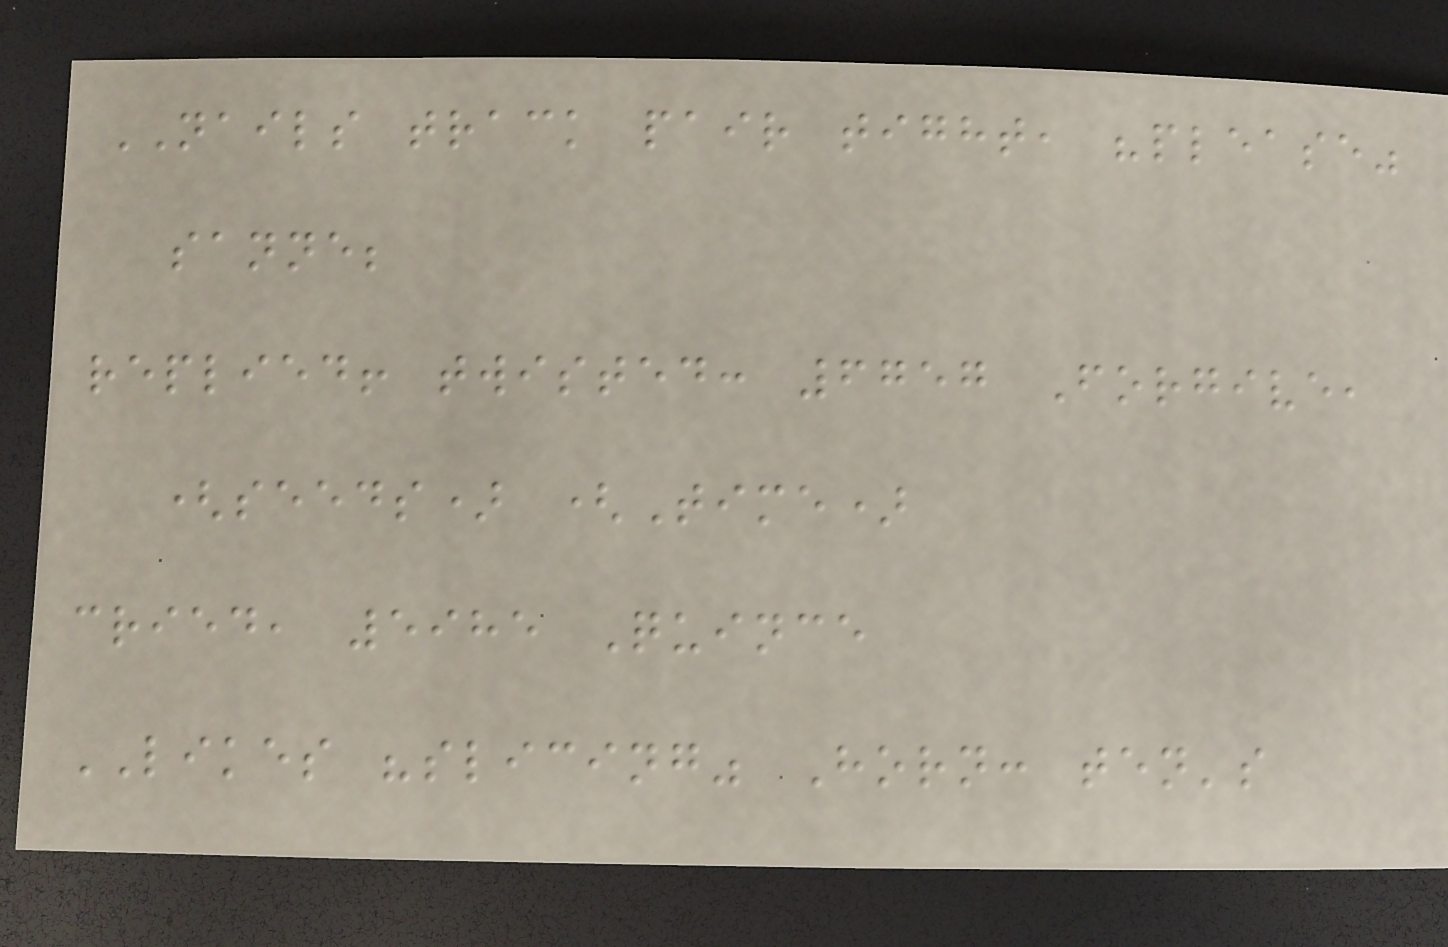NAILS track pair tight, "please"
sanne;
replied! twisted: 6757 Forgive,
(seeds) (Time)
cried, 5985 Quince
LIKES "slicing" Horn: ten's
